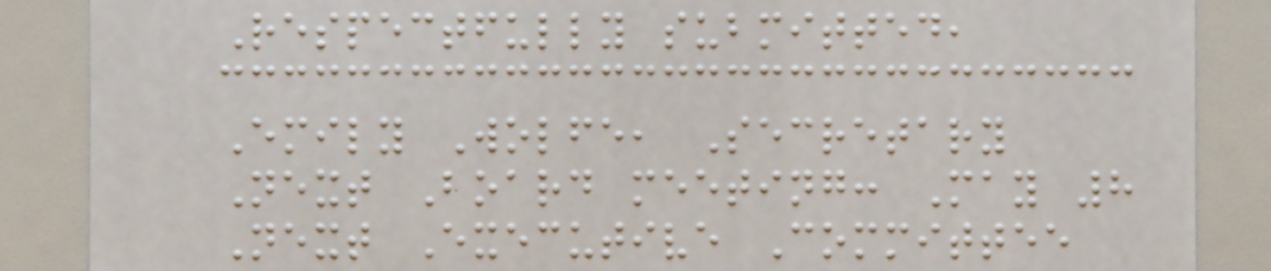Respectfully submitted,
Emily Wolfe, Secretary
Next Board meeting: May 8
Next Executive Committee
